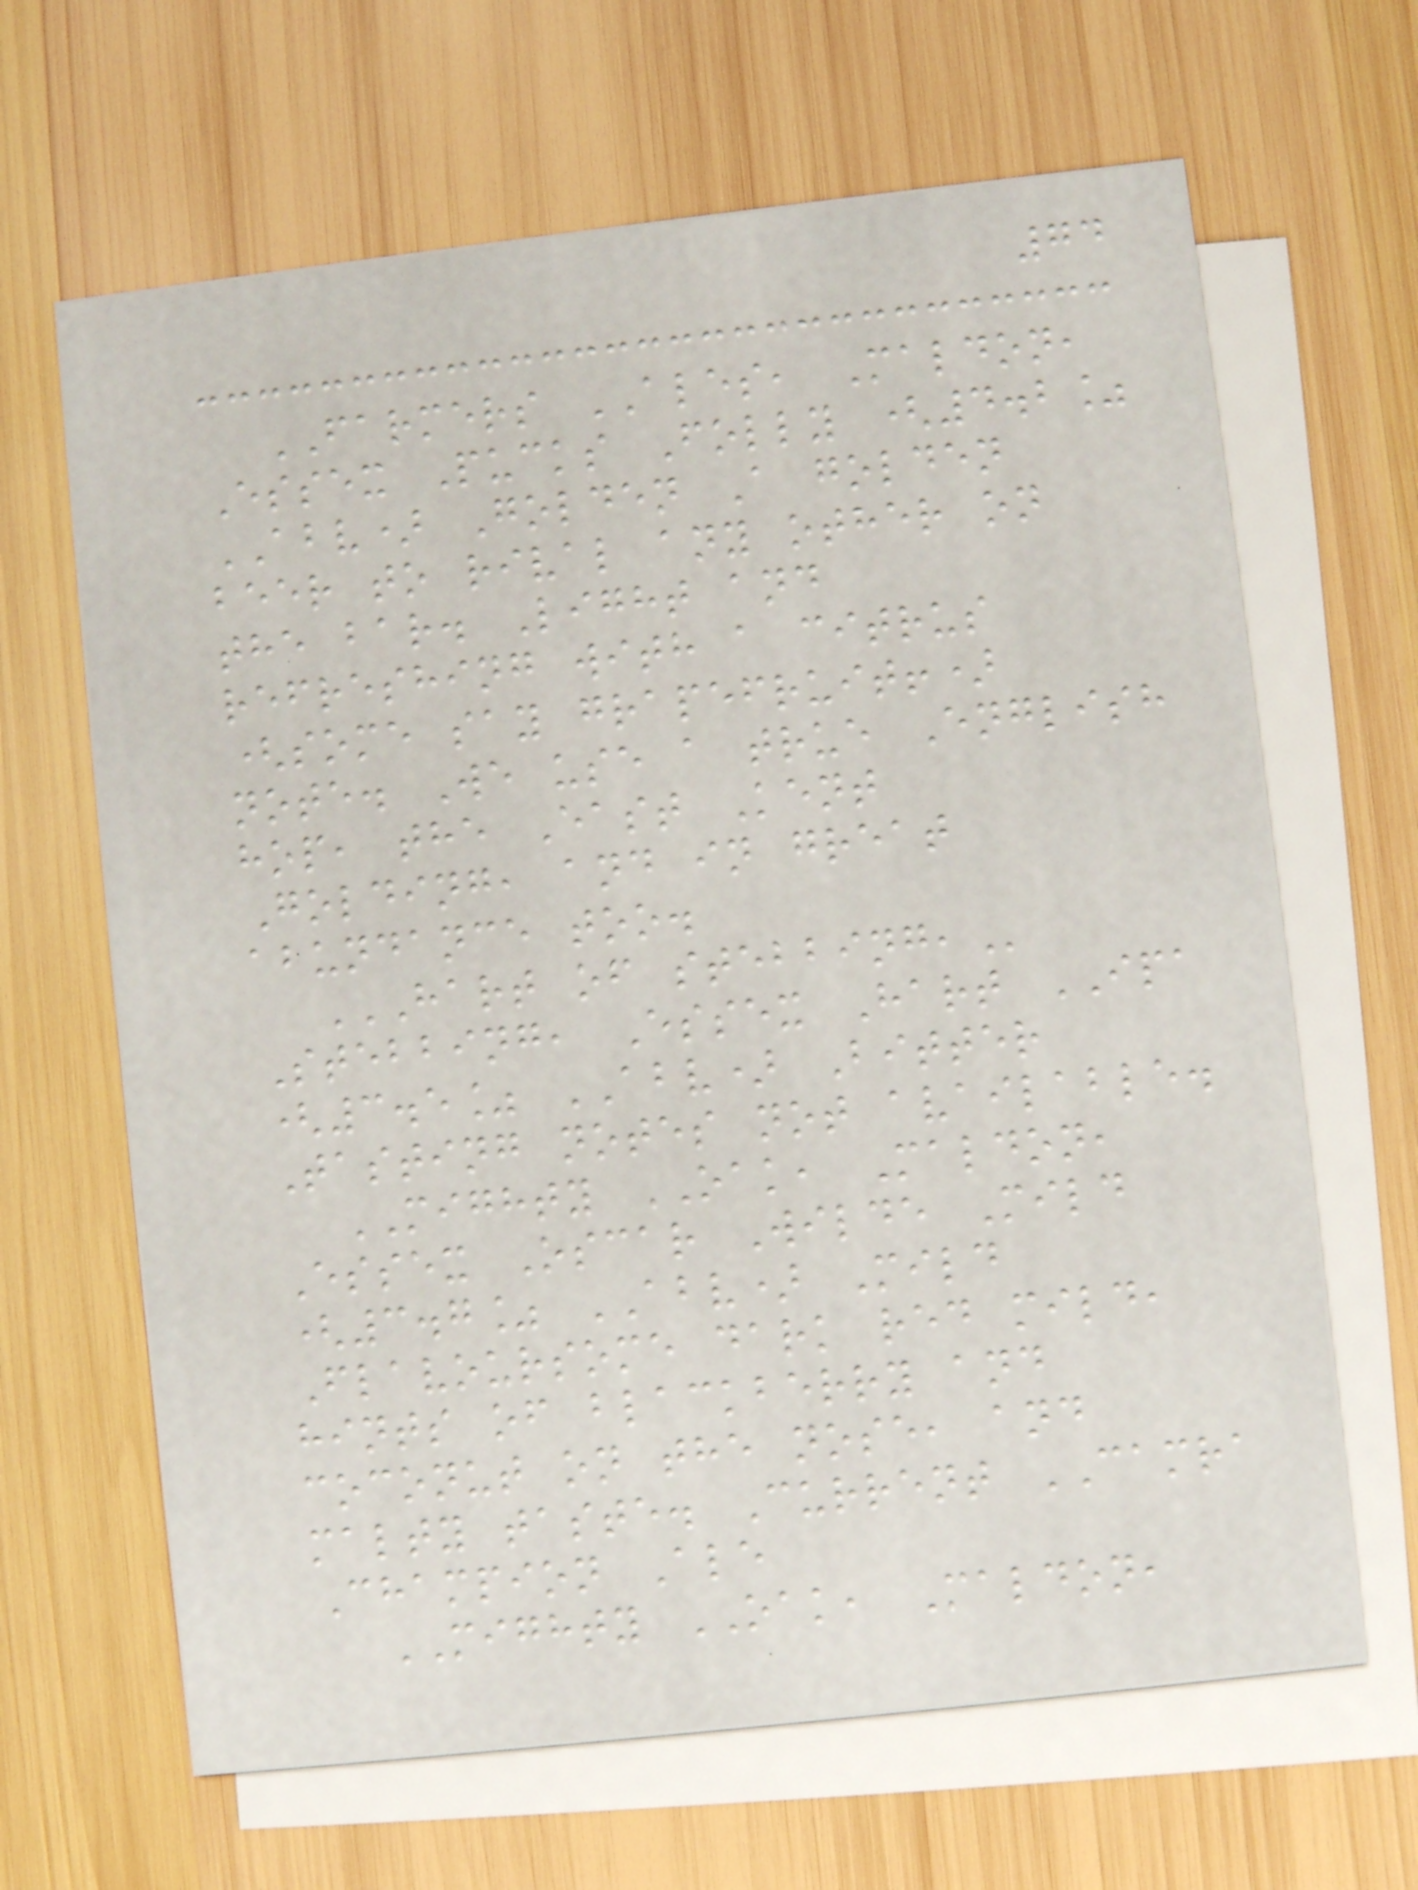74
FARMERS ALES, Maldon,
Essex Pucks Folly (4.2%
ABV) Golden A golden
beer to rival any other on
the bar. Light and
refreshing with a citrus
(some say grapefruit!)
note. We use a true English
hop, the East Kent
Golding, and in great
abundance too.
HART OF STEBBING,
Stebbing, Essex Hart IPA
(3.5% ABV) Bitter
Tasting notes not available.
MIGHTY OAK, Maldon,
Essex Oscar Wilde Mild
(3.7% ABV) Mild
Flavoursome dark red mild,
hints of blackberry and
coconut on the nose, and
malty taste. Current CAMRA
Champion Ale
MIGHTY OAK, Maldon,
